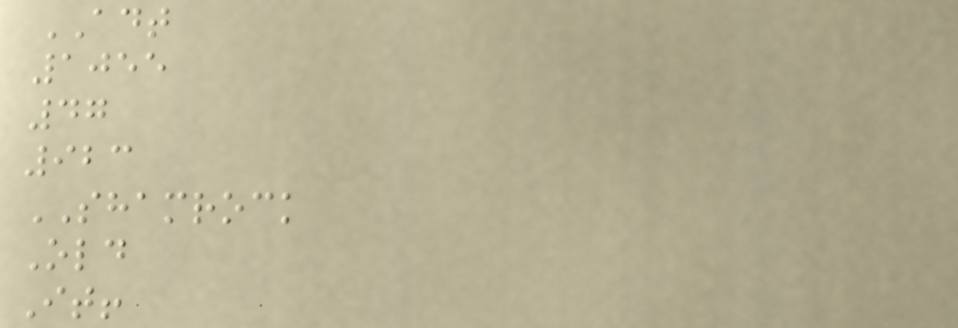ADT
1055
47
923
SHAMROCK
Old
It!
